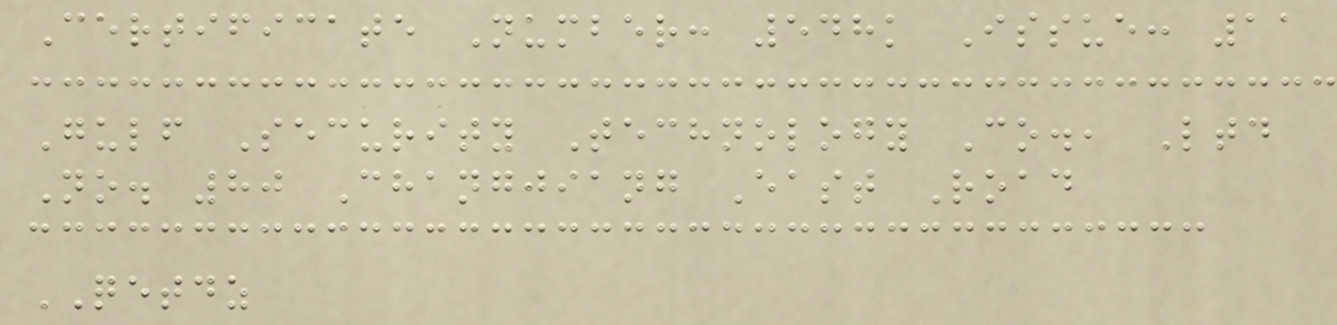Certificate Number: 548k Issue: 11
Gulf Security Technology Co., Ltd
No. 80 Changjiang East Road
QETDZ
